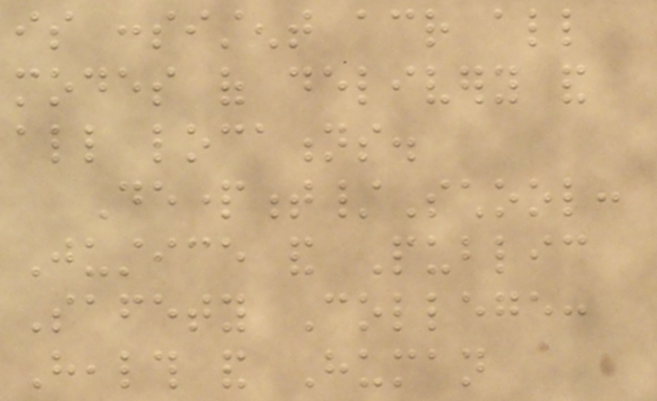is consistent across all
modes of delivery and
all locations.
Department/School:
Justice and Public
Safety College:
Health and Human
